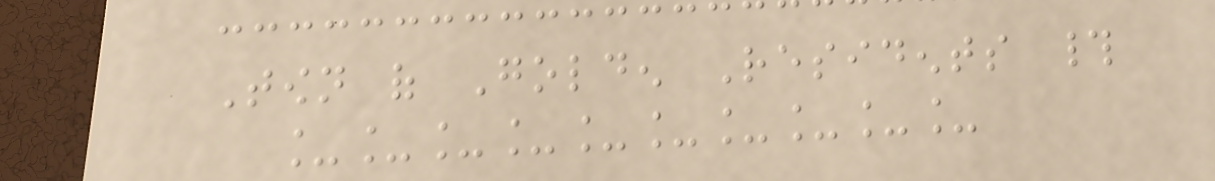Town of Golden Residents #
__________
